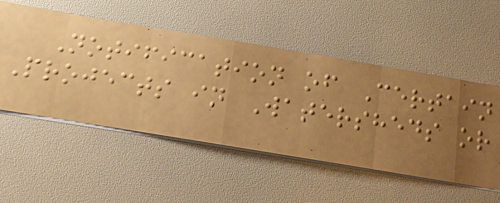Notification of Certain
Projects in Watersheds or
